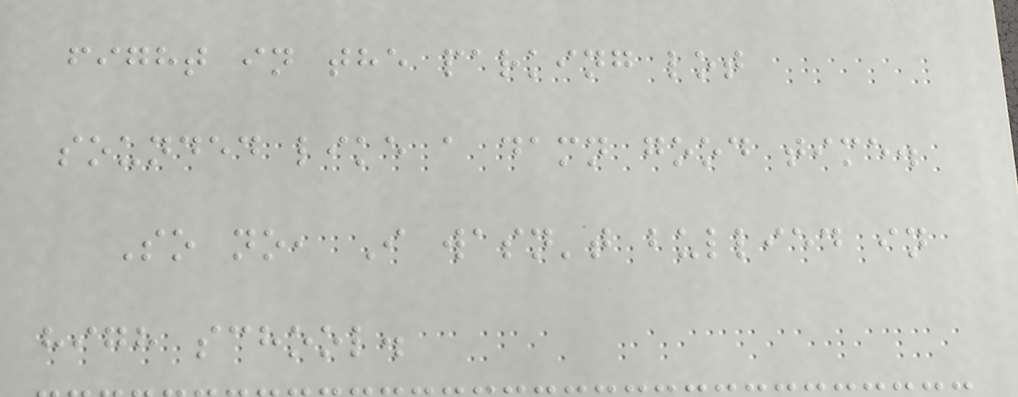fight in the parking lot
sounded like a damn good time.
So no, I wasn't bullied in
high school.
